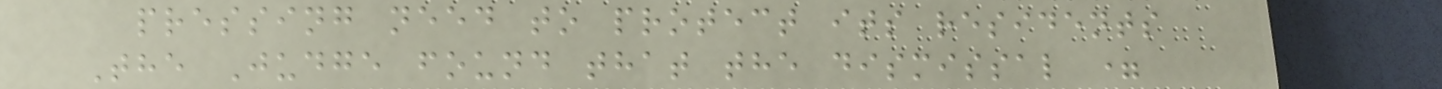pressing need to protect its residents
The Judge found that the dismissal =
